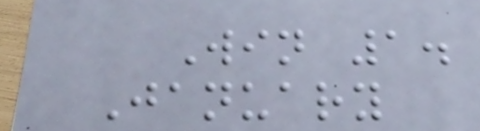Win 1.
January
